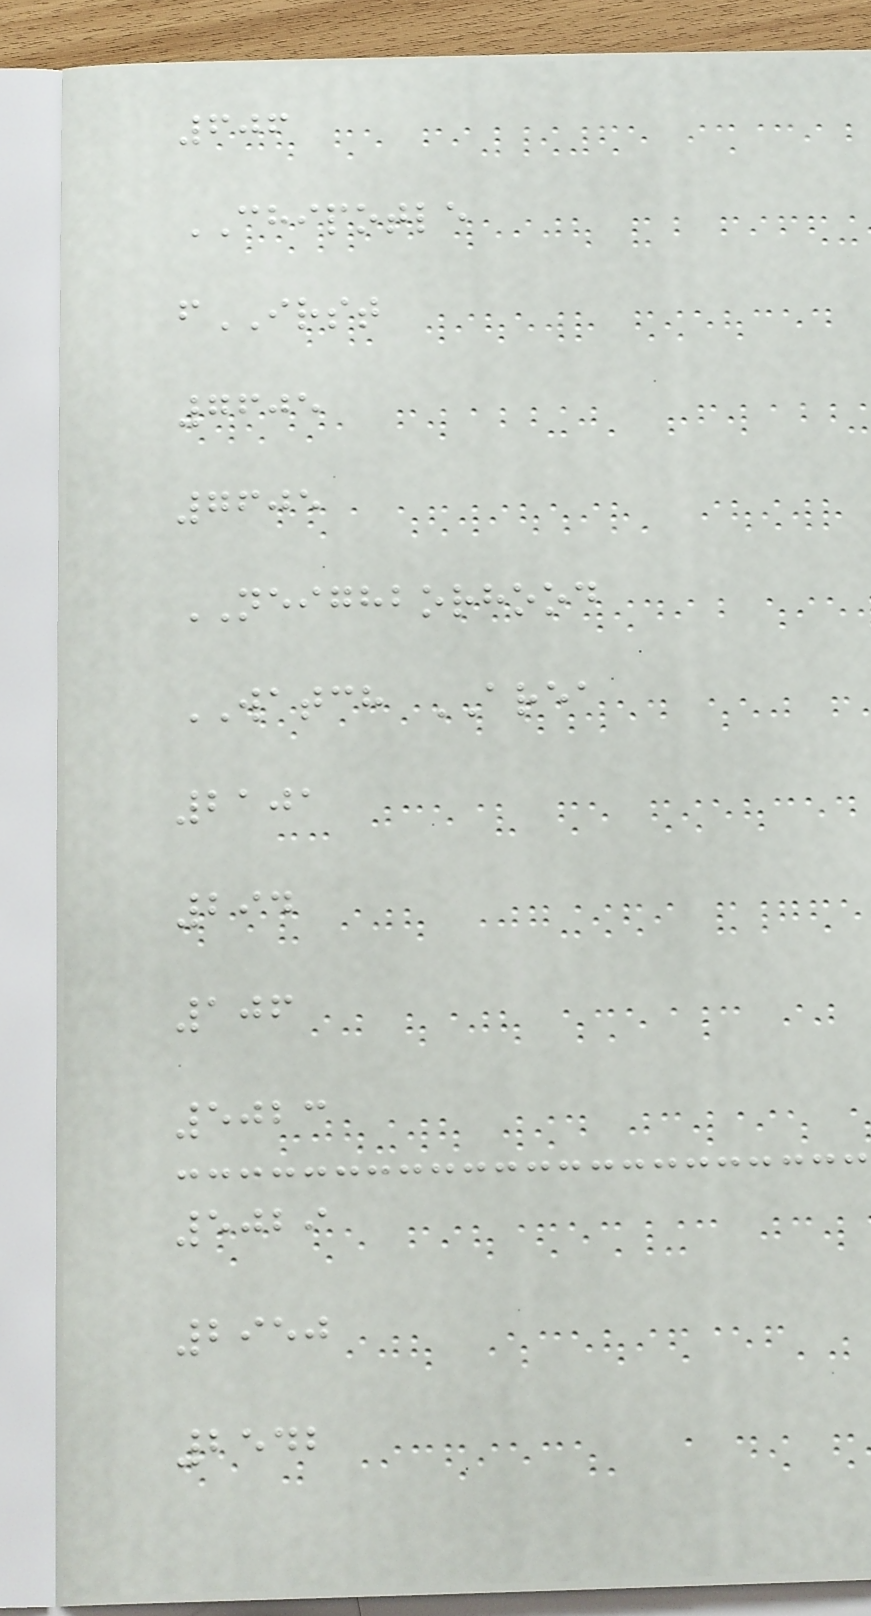606
CHIPOTLE
fIRST
7605
7605
NEIGHBORHOOD
WATCH AREA
2101
294
106
5023
5029
2950
2542
